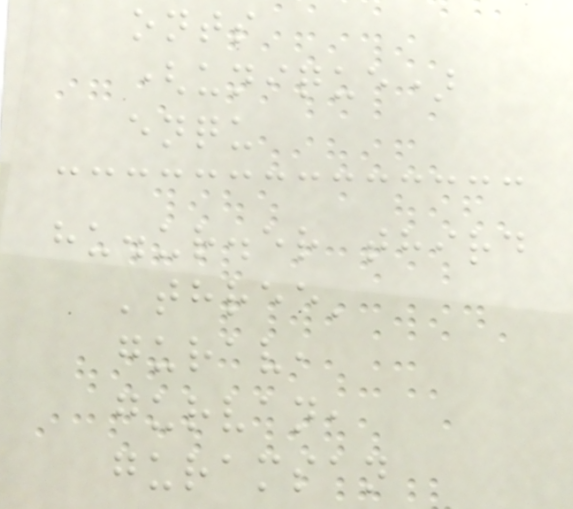onts
(unique)
enqu
hu.ur.er third
'three'
gurav,
gurvan,
guramsan
